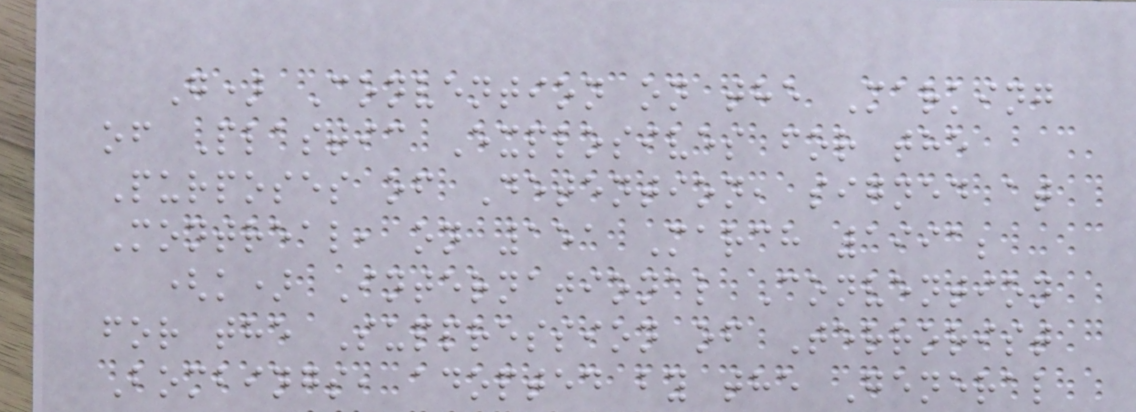G) Convention on the Marking
of Plastic Explosives for the
Purposes of Detention, signed at
Montreal, on 151 March 1991;
(k) International Convention
for the Suppression of Terrorist
Bombings, adopted by the General
